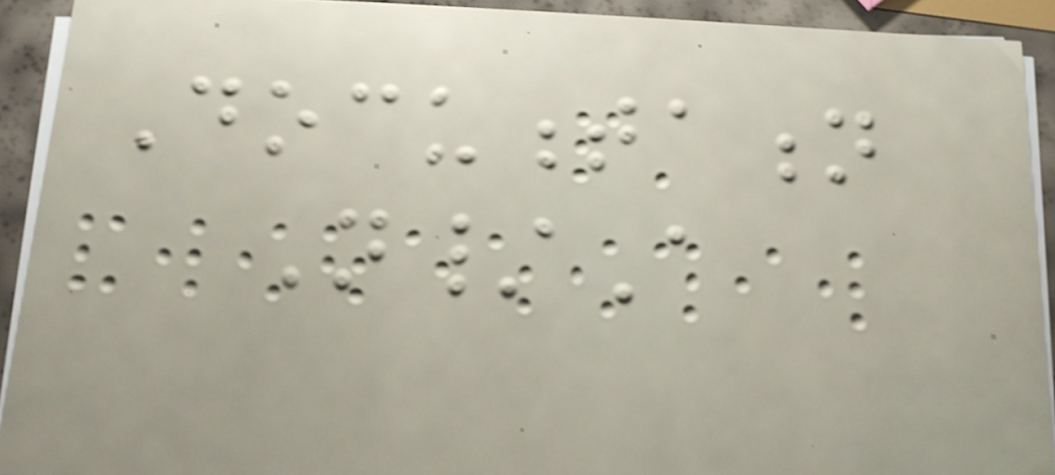Documentation
N/A
